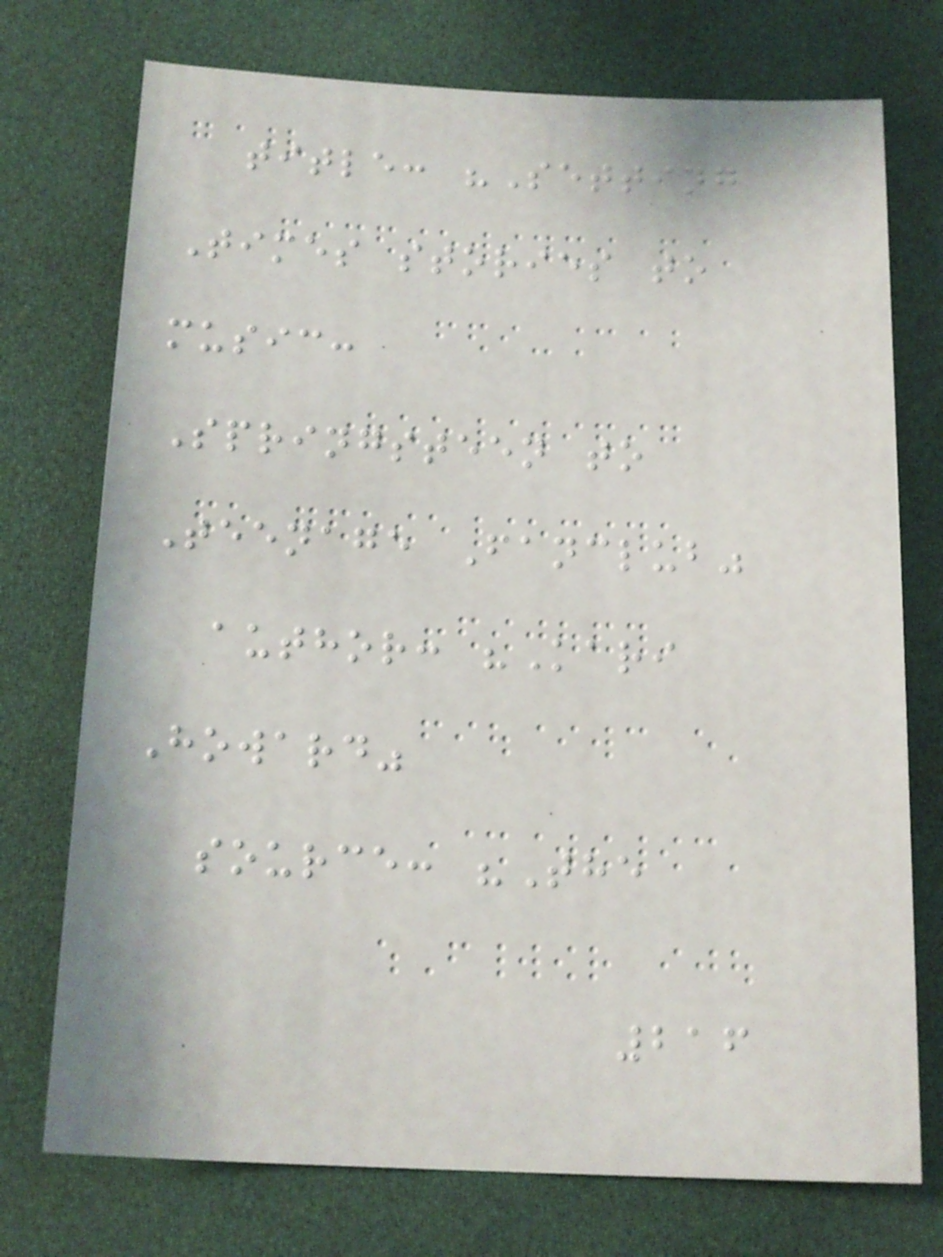title: "Setting
Times stories to
music:
Springsteen to
Teenage Fanclub"
author: "Kari
Howard"
source: "The
216
